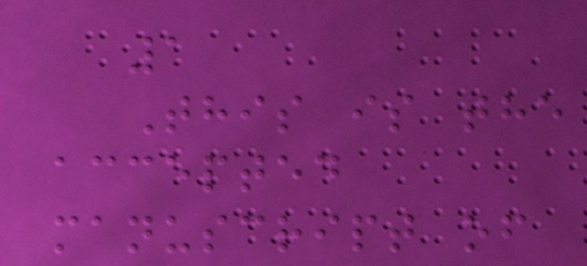1
This is the
accepted
manuscript of
